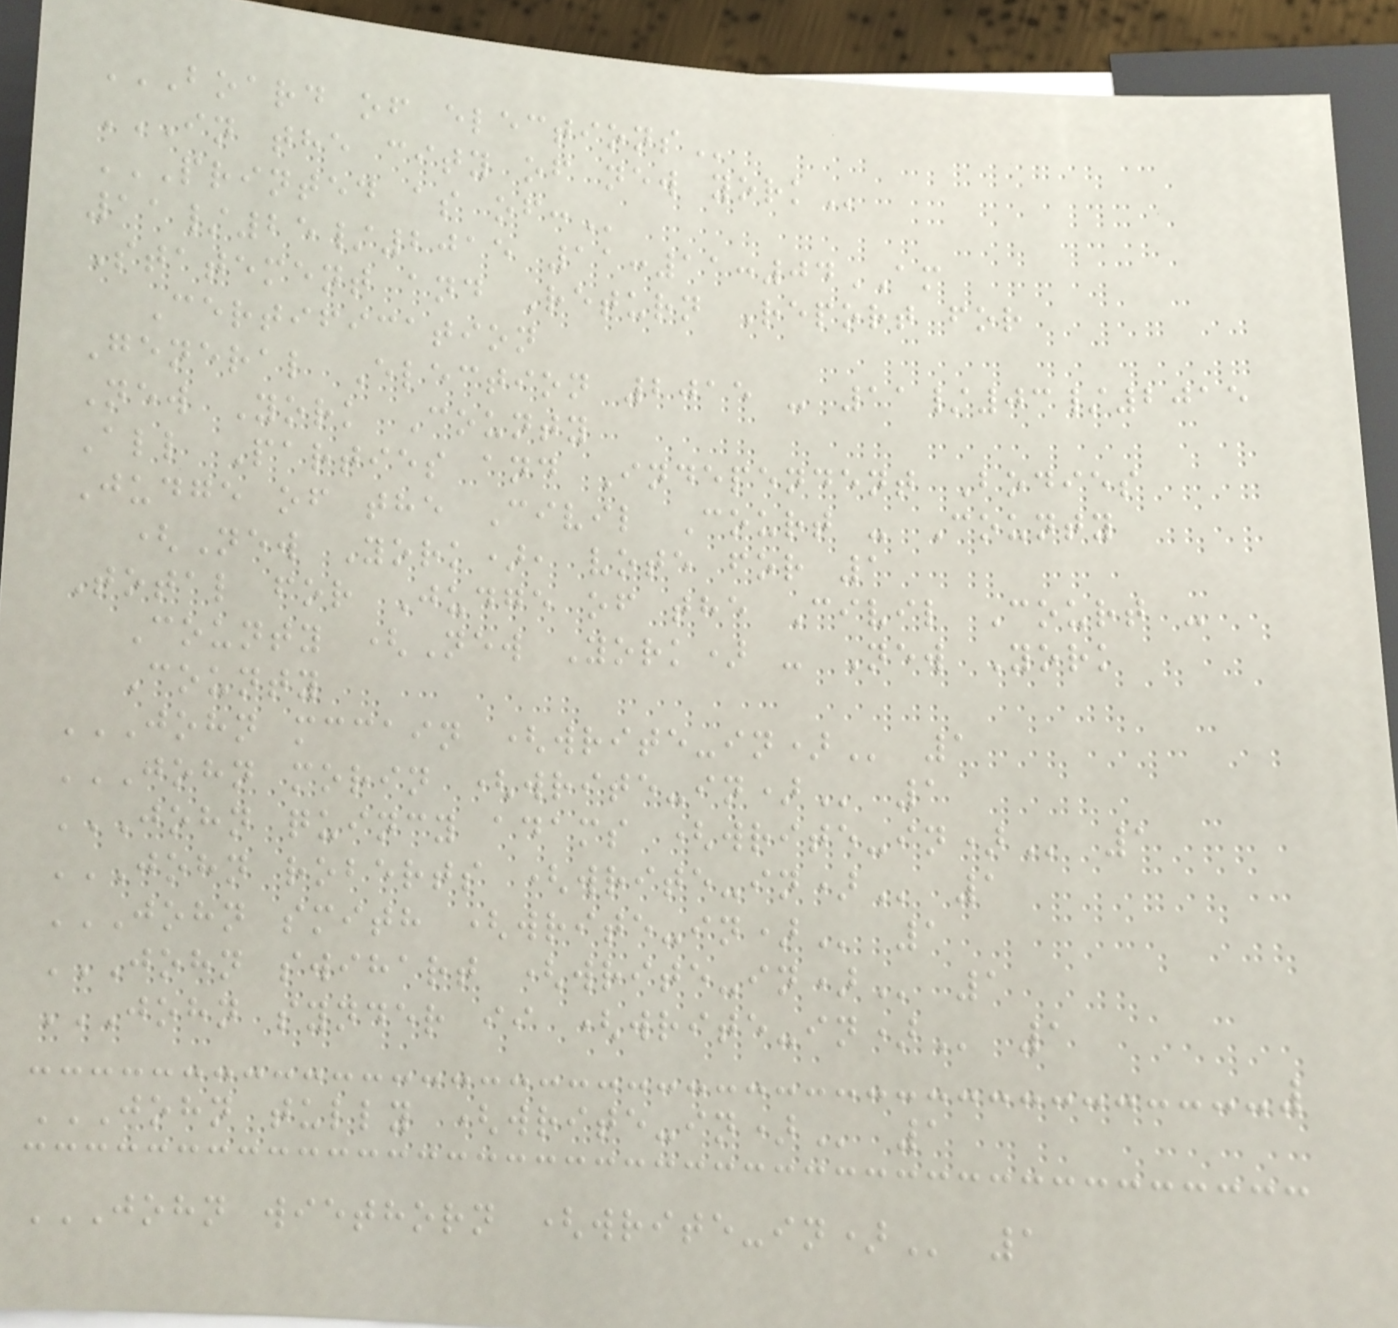BOARD OF ELECTIONS
IN THE CITY OF NEW YORK
PRINTED AS OF:
11/25/2015 11:11:04AM
Statement and Return Report for
Certification
General Election 2015 - 11/03/2015
New York County
All Parties and Independent Bodies
Judge of the Civil Court - County
(New York), vote for 1
Total for Judge of the Civil Court -
County (New York) - New York
County
JOHN MCCAIN (WRITE-IN) 1
JOHN MORIN (WRITE-IN) 1
JOHN QUINCY ADAMS (WRITE-IN) 1
JOHN ROBERTS (WRITE-IN) 1
JOHN SMITH (WRITE-IN) 1
JOHN SWIHART (WRITE-IN) 1
JOHN SYNDER II (WRITE-IN) 1
JOHN TULLY (WRITE-IN) 1
JOHN WIETHORN (WRITE-IN) 1
